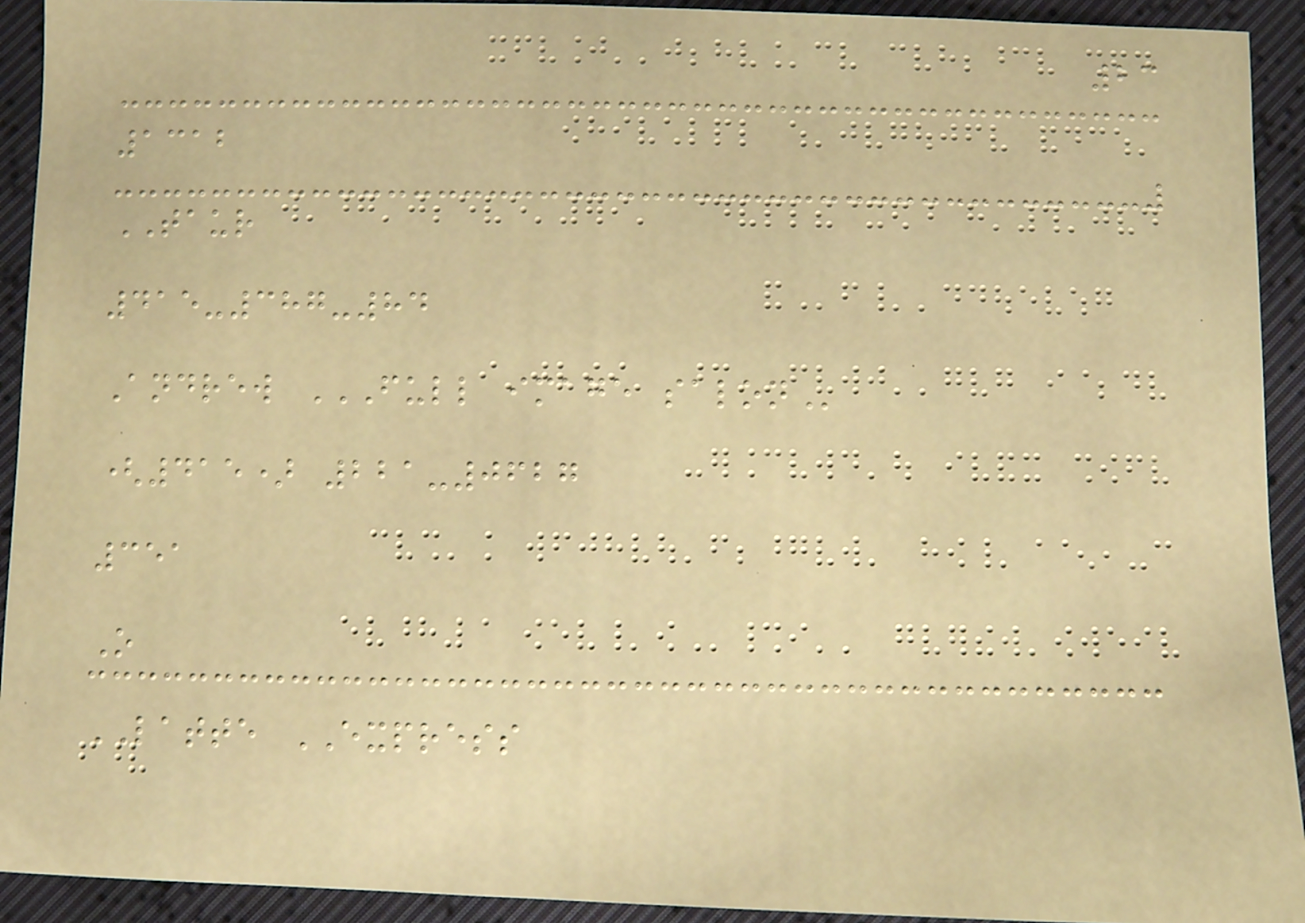23
1312
TAUR
415-387-84
Andrew FULL IMAGE SALON
(415) 221-0627
351
O
LATTE EXPRESS
